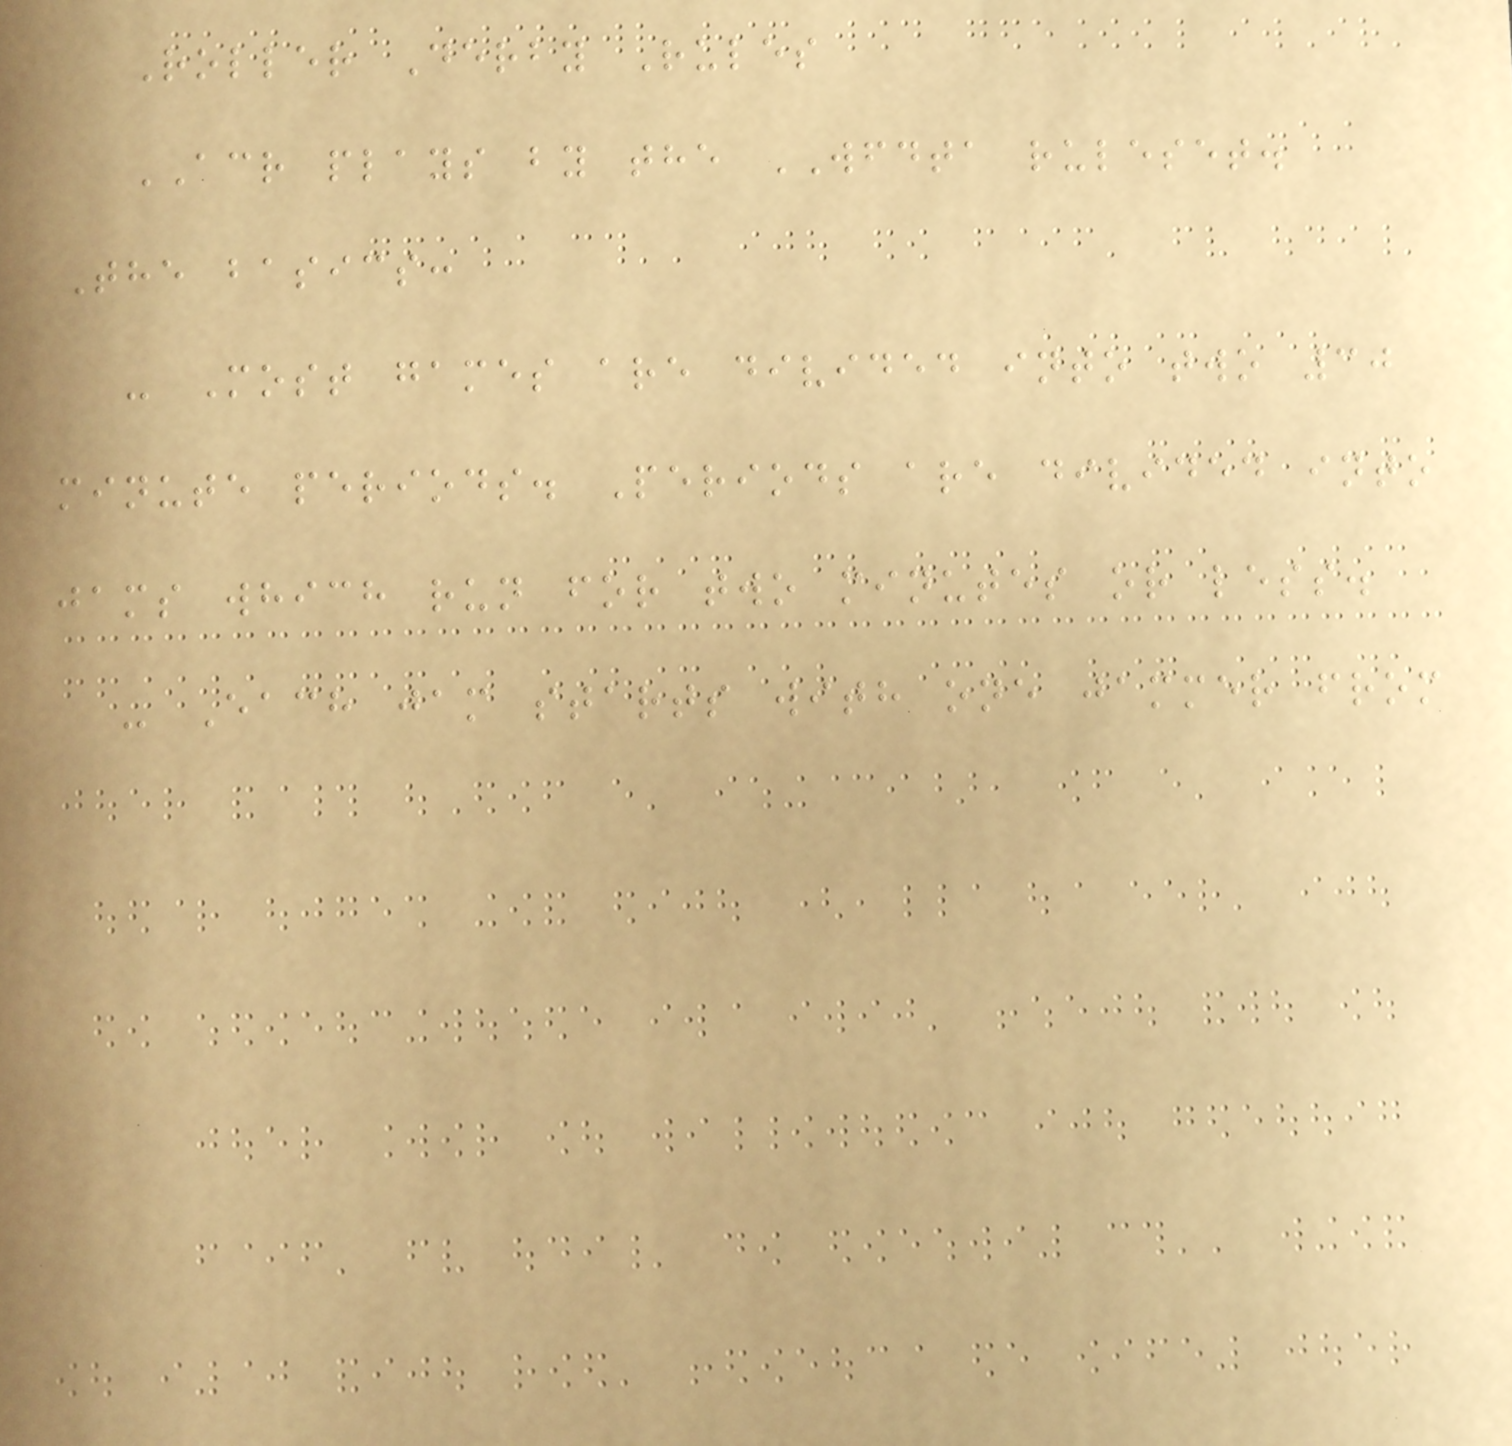Roller Derby Rules
ACR plays by the WFDTA ruleset.
The basics:
- Most games are divided into two 30
minute periods. Periods are divided into
jams which run for two minutes or less.
- Each jam starts with one jammer from
